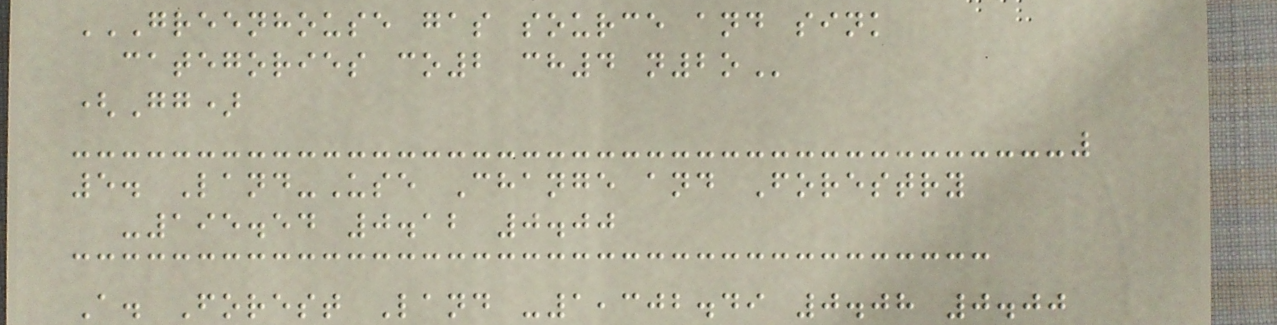GREENHOUSE GAS SOURCE AND SINK
CATEGORIES CO2 CH4 N2O
(Gg)
5. Land-Use Change and Forestry
-195.54 0.12 0.00
A. Forest Land -1,302.49 0.08 0.00
